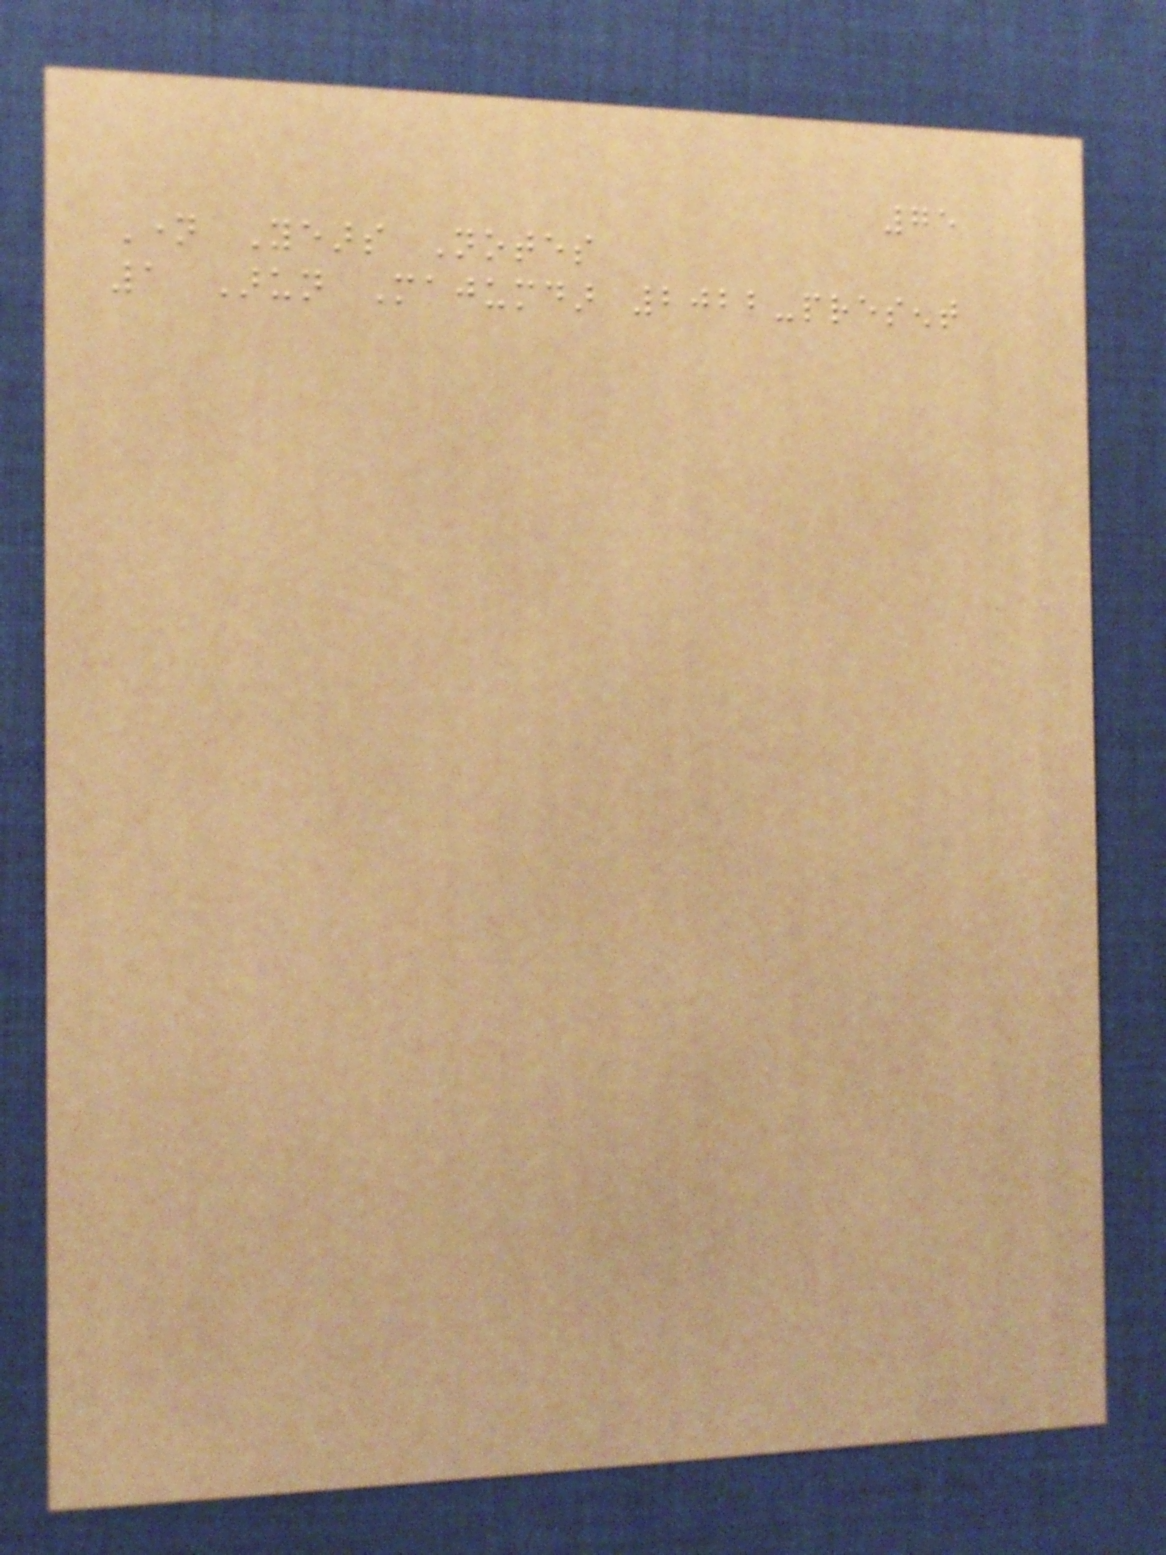75
Name Years Notes
1 Arun Majumdar 2022-present
